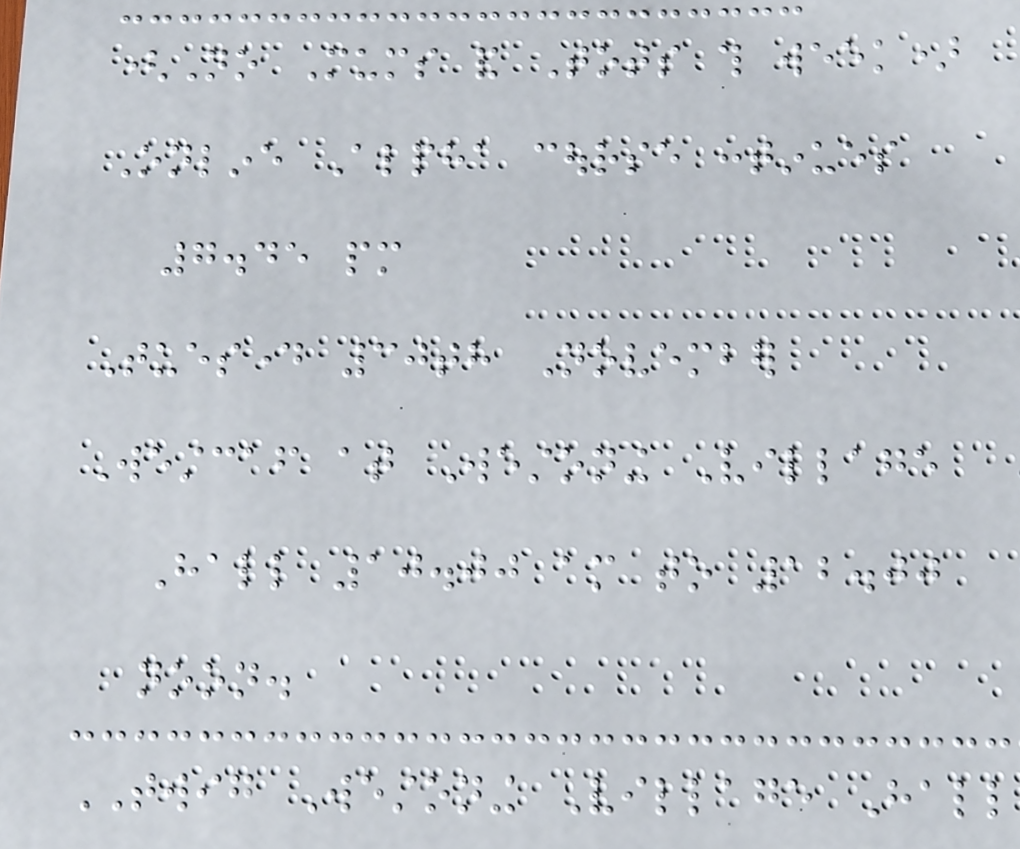(No Mums and Tots this week)
Online Alpha course continues
7.45 pm
Tuesday 30th November
Westcaf at Westoning Village
Hall 10.00 am to 12.00
noon.
TWIG Westoning Village Hall
